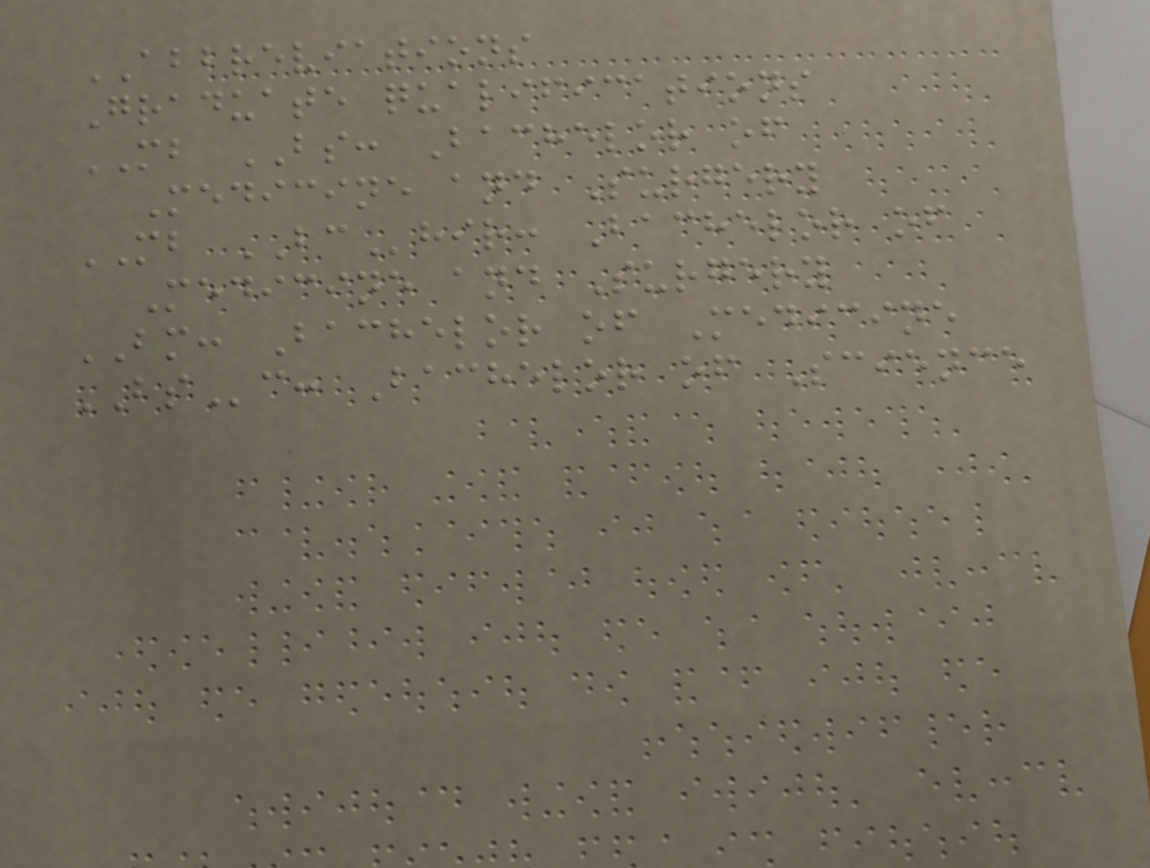ABBREVIATIONS
Graduate qualifications
MB BS: Bachelor of
Medicine and Surgery
MB BChir: Bachelor of
Medicine and Surgery
BM: Bachelor of Medicine
BSc: Bachelor of Science
